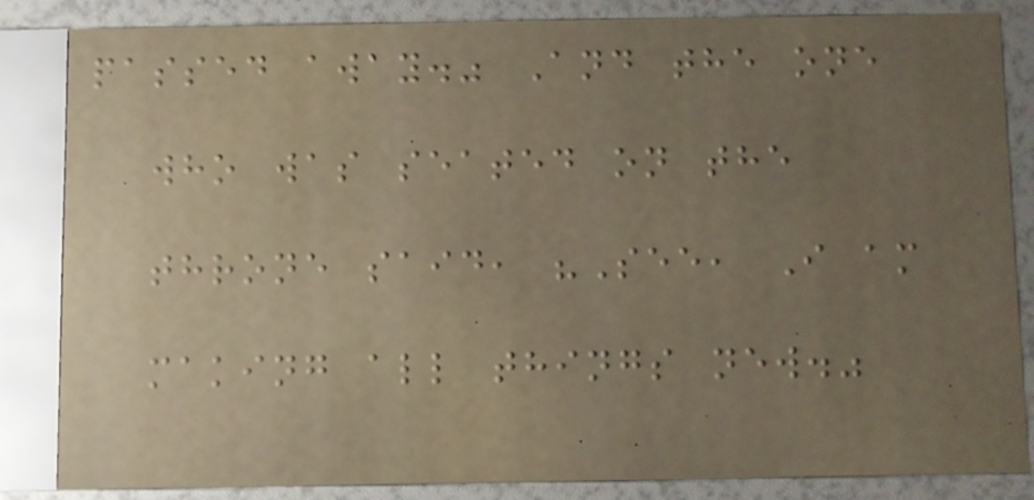passed away." And the one
who was seated on the
throne said, "See, I am
making all things new."
